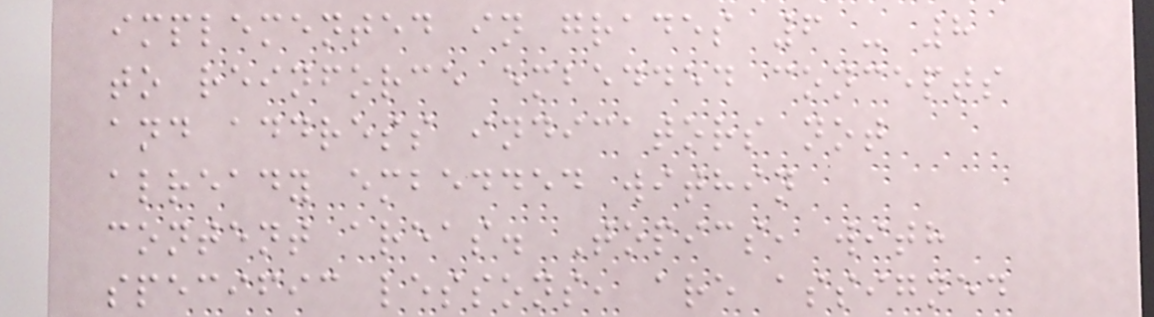implemented in grades 6 - 8
to reinforce embedded concepts
and address indicators not
already embedded within
content areas. Topics, with
specific lessons, are assigned
